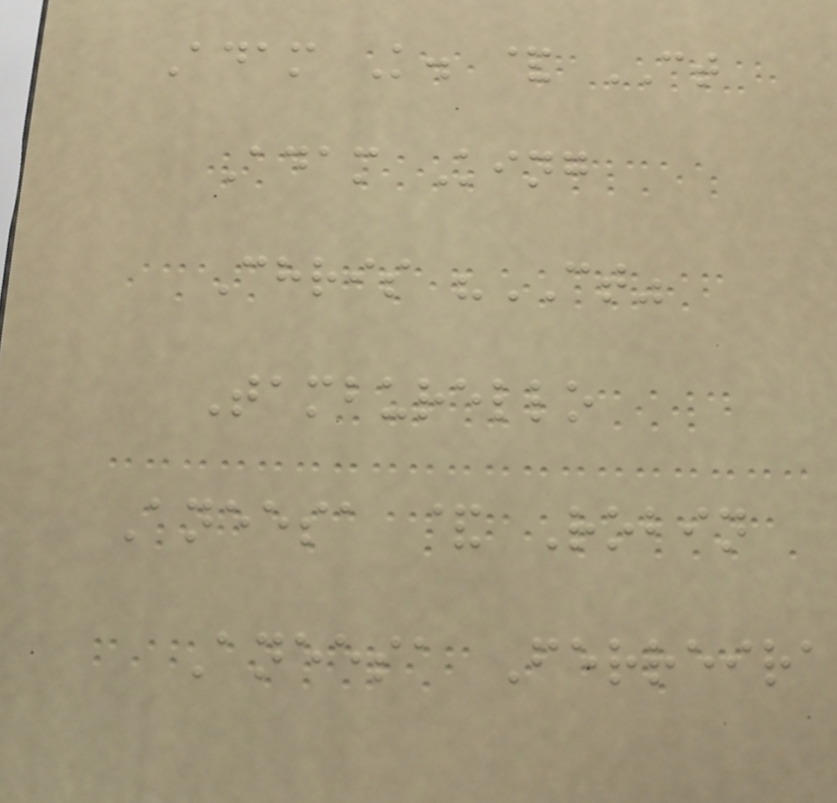Adam K. & CT
Adam King
Chris "CT"
Tamburello
Aneesa & Robin
Aneesa Ferreira
